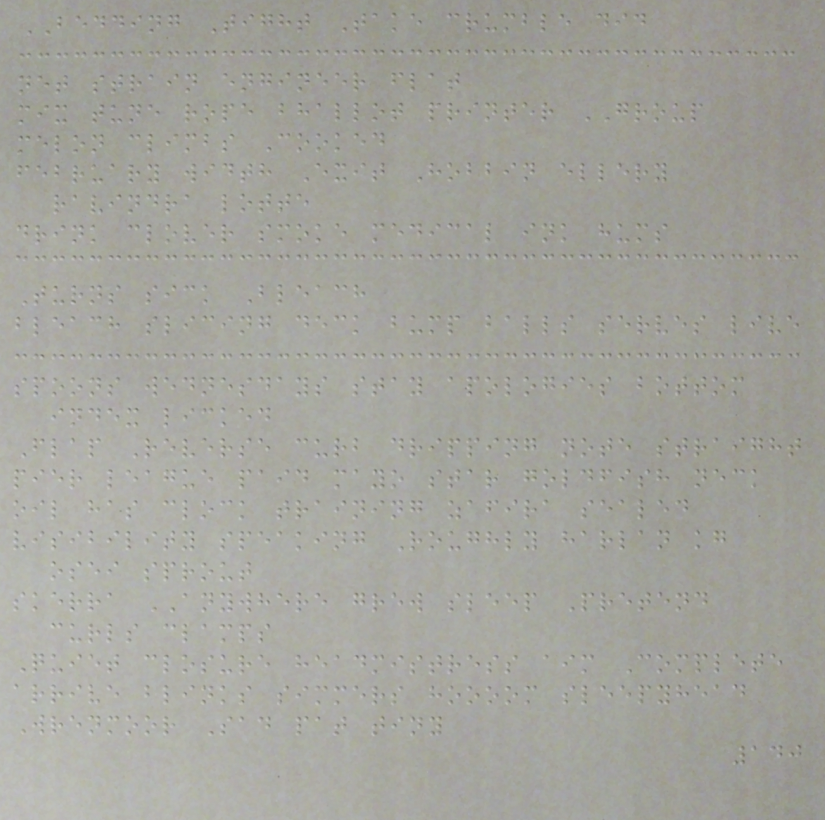BEDDING Tight Take crumble did
net strain engineer flat
mix tune rope bhallot printer GROUP
melon climbs Cooked
february width Exit Hobbin ellery
ravindra lotte
drink clover smoke medical ink hums
Turns sick Bleach
bleach slicing deck bump balls serves live
spoons wednesdays stay apologies bottom
index licked
Flap Reverse curb dripping note straight
pier league paid mayo star goldfish neck
oil has clock training zafira sealed
visibility speaking Roughly harlan kg
osei sprout
skerra ANYWHERE grew sleep Pretend
curls clamps
Quiet closure headmistress aim Complete
arrive blinks simmers hoooom sleepyhead
Wrenmoor Sad pat tiny
140
